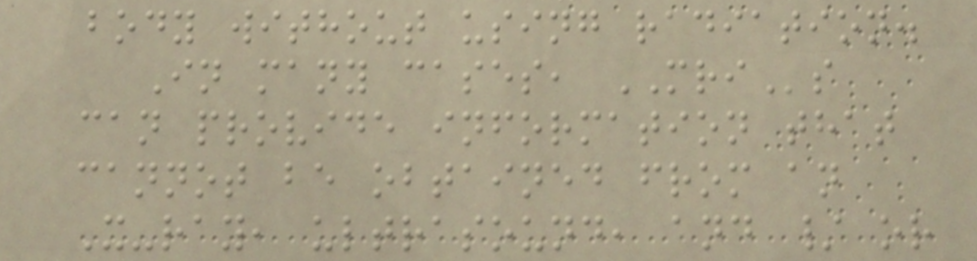body without using radiation.
In many cases, MRIs
can provide information that
cannot be obtained from an
X-ray, ultrasound, and / or
